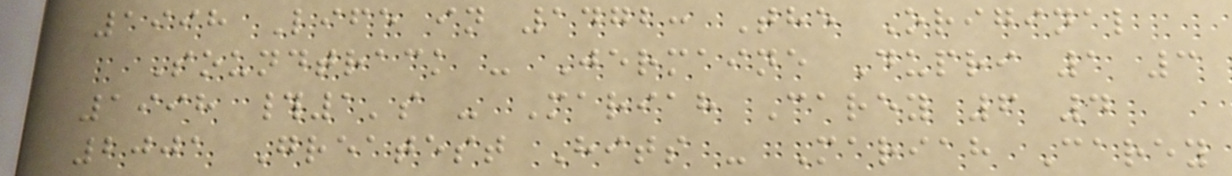1998 Life in 1472: The Original
Soundtrack - Jermaine Dupri 1 3
1998 #1's - Mariah Carey 6 4
2001 Greatest Hits - Mariah Carey
